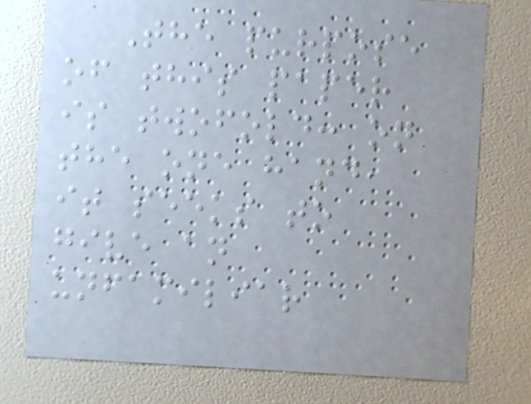The purpose
of this paper
is twofold: on
the one hand,
it seeks to
give an
unfamiliar
